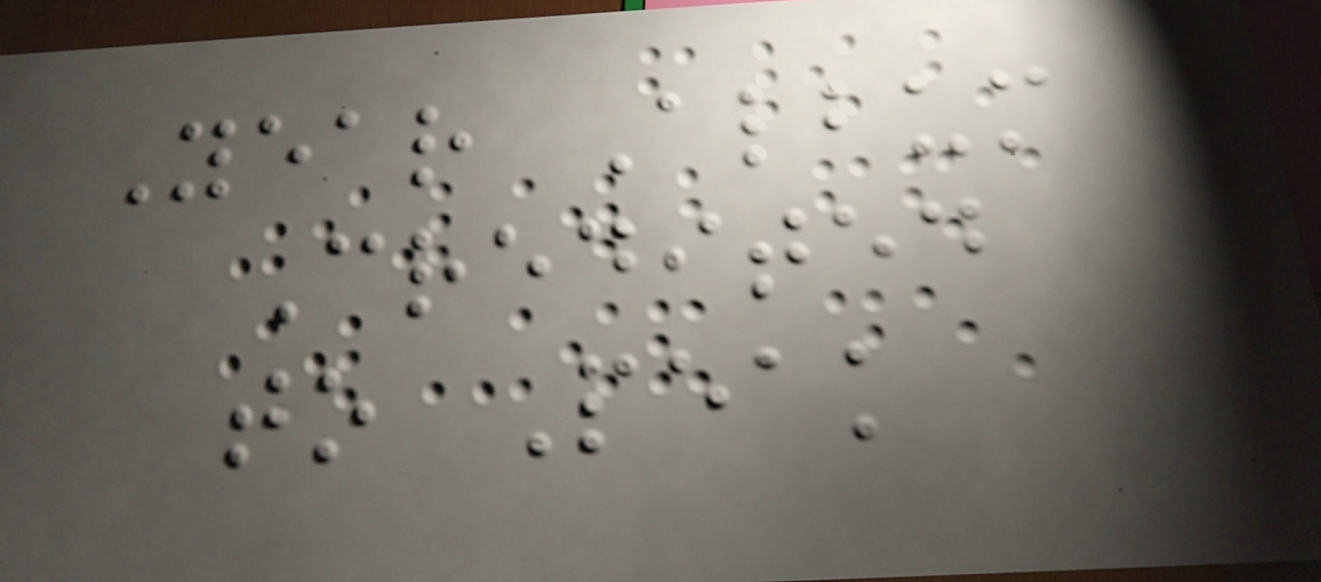Year Album
Credited
to Peak
